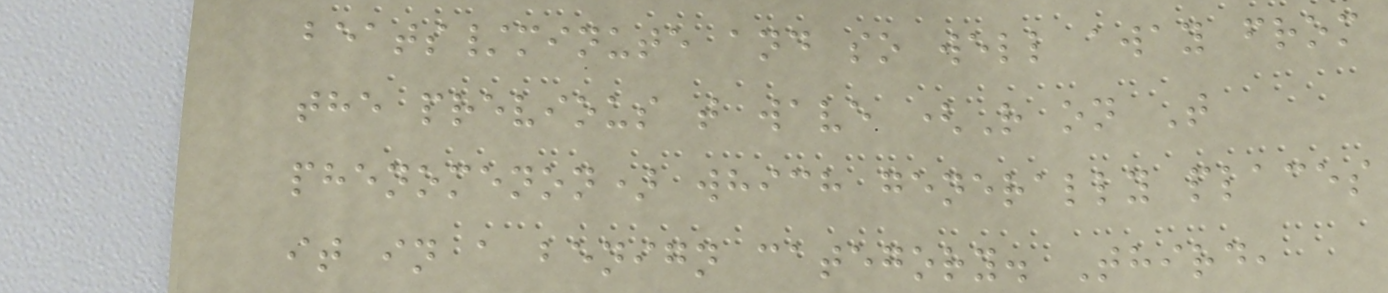beats/minute and so well away from
the previous t wave (R on T
phenomenon) which generally places
it in a benign category. Third,
